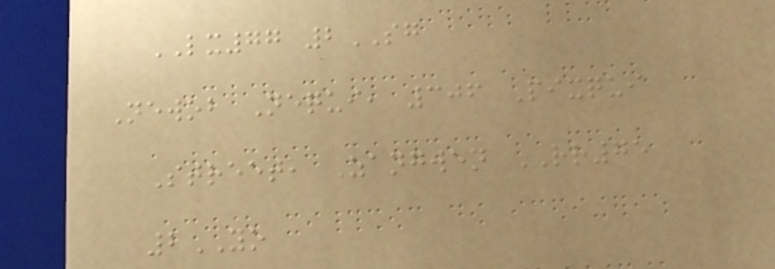LX77 2SG
Newob Nequi, 306 Pixqui
Street, Zangwen RR75
2YO
